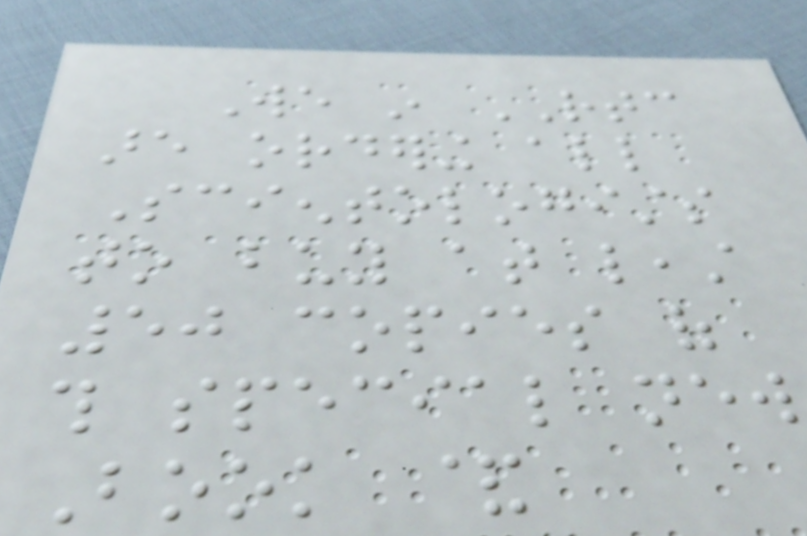We in RTC
are ordering all
Scientologists
to buy at least
50 copies of
this special new
Book &
